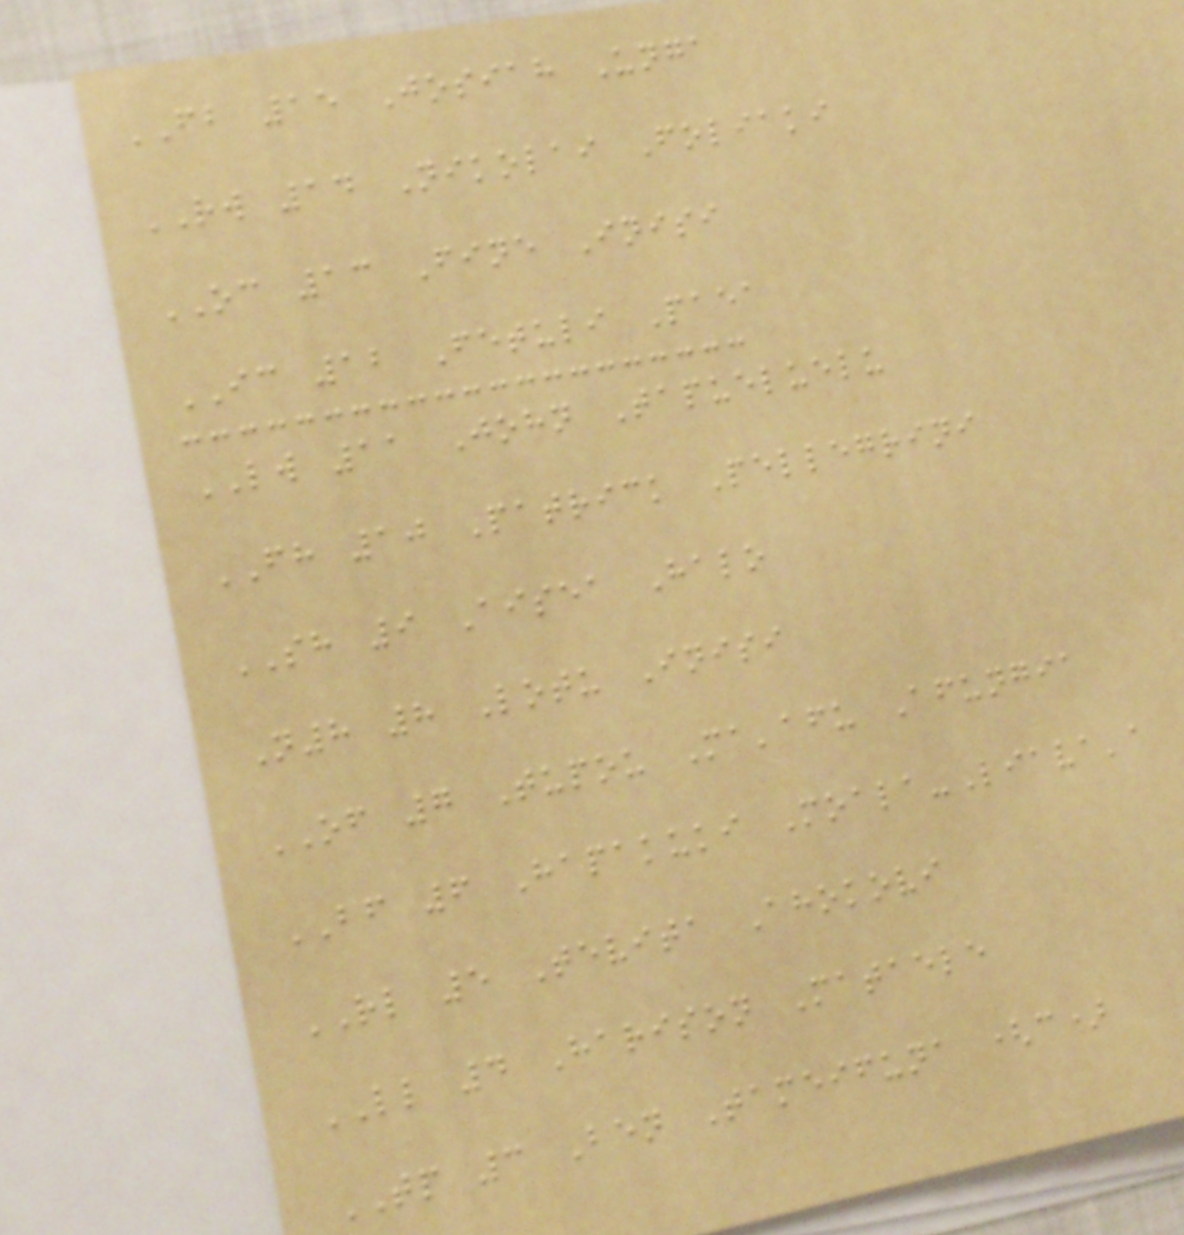FB 15 Josiah Unga
RW 14 Nikolai Foliaki
OC 13 Fine Inisi
IC 12 Fetuli Paea
LW 11 John Tapueluelu
FH 10 Patrick Pellegrini
SH 9 Aisea Halo
N8 8 Lotu Inisi
OF 7 Tupou Ma'afu Afungia
BF 6 Hapakuki Moala-Liava'a
RL 5 Tevita Ahokovi
LL 4 Harison Mataele
TP 3 Ben Tameifuna (c)
